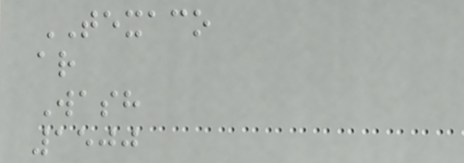TEXACO
ar
Wash
1500
